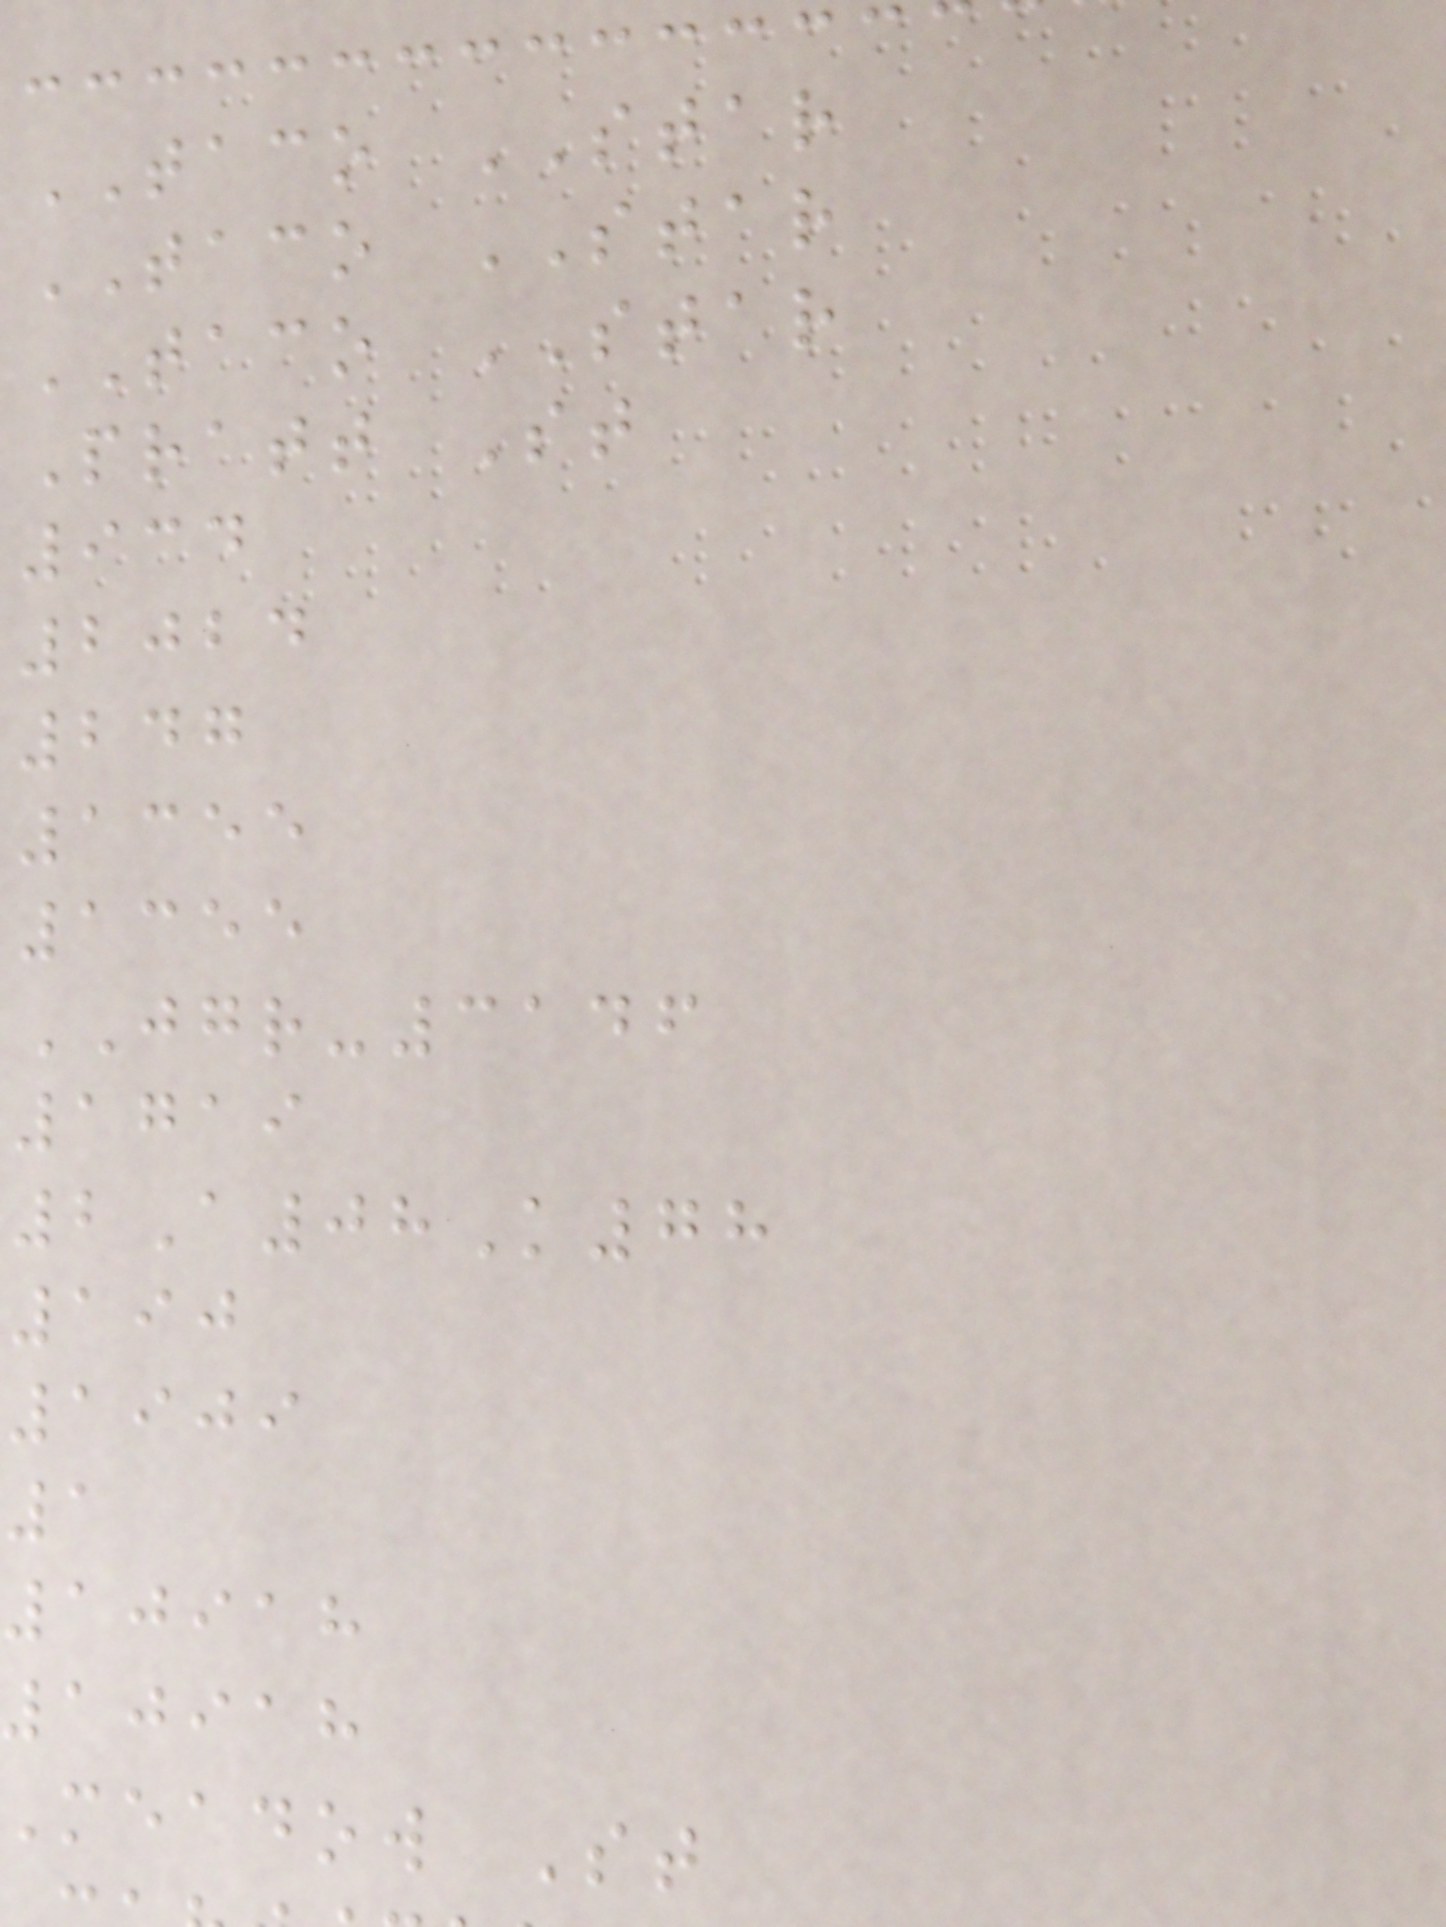TACO STAR
TACO STAR
TACO STAR
Pratt St
934
2024
247
1355
1355
JGR-3146
1719
2A08K78
190
1909
1
10918
10918
meadow St
